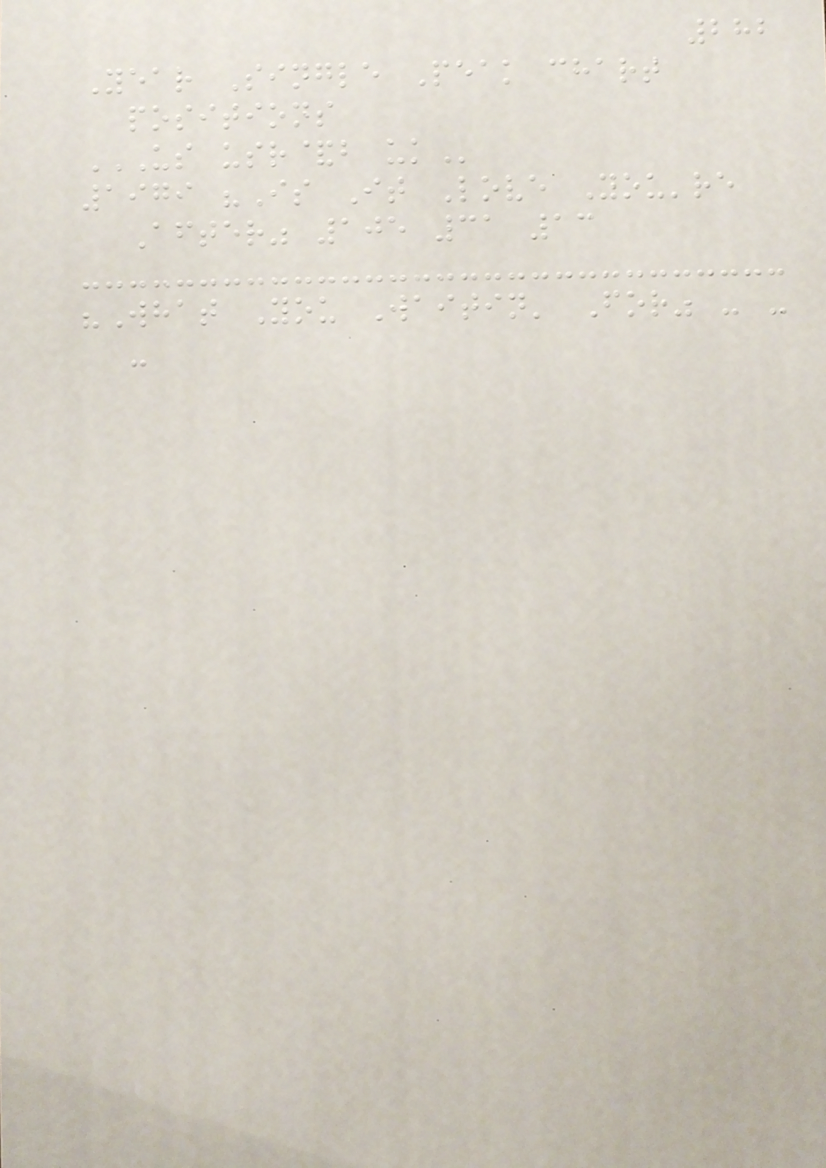282
Year Single Peak chart
positions
US USR&B UK
1979 "Is It Love You're
After" 105 31 13
"What You Waitin' For" - -
-
